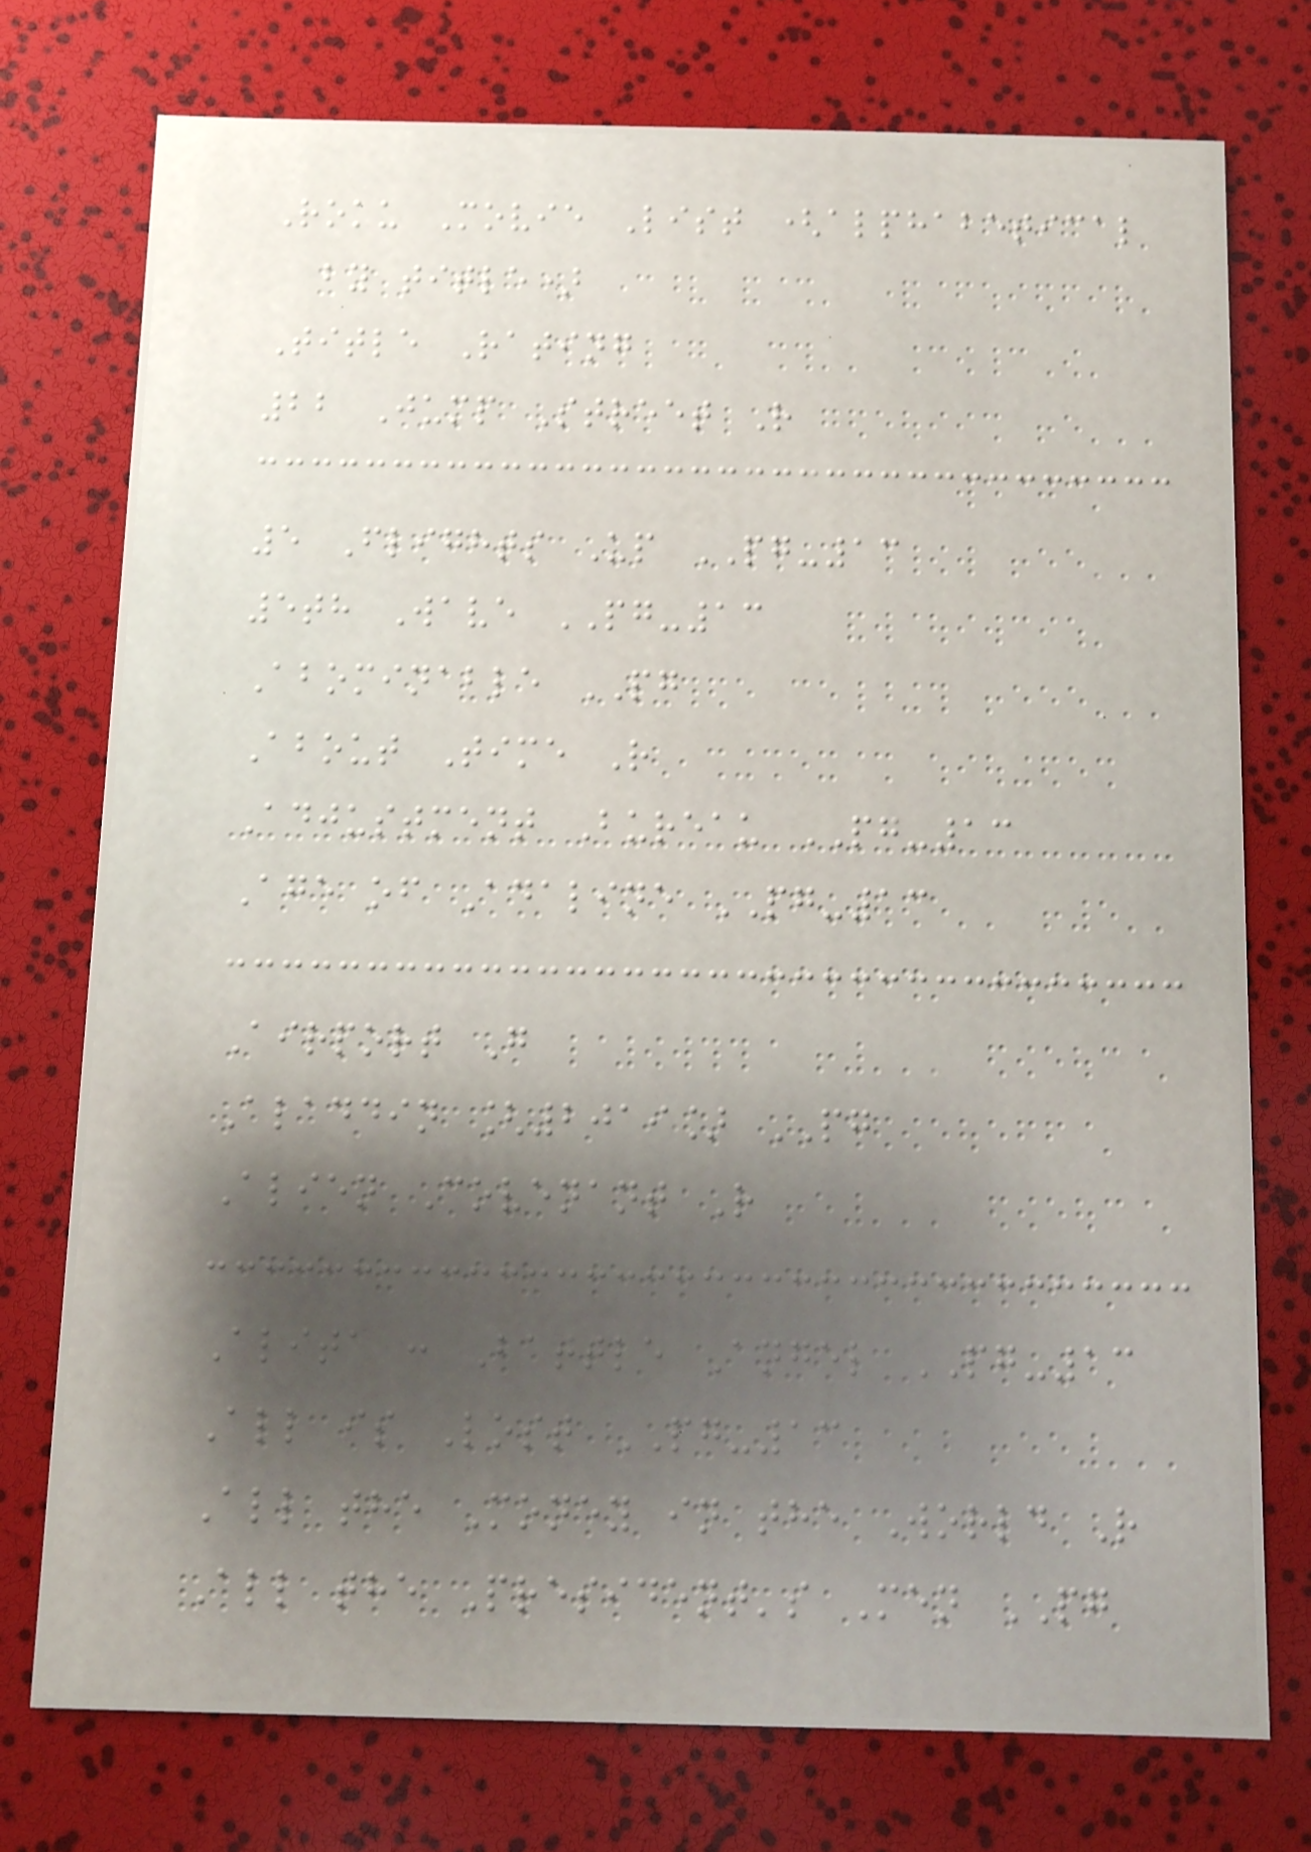Roku Movie List (alphabetical
by title)
Title Rating
22 Jump Street R
5 Flights Up PG-13
5th Wave PG-13
Abominable PG
About Time R
Adjustment Bureau PG-13
Age of Adaline PG-13
Airport G
Aladdin [2019] PG
Alien Covenant R
Alita : Battle Angel PG-13
All is Lost PG-13
All the Money in the World R
All the President's Men PG
